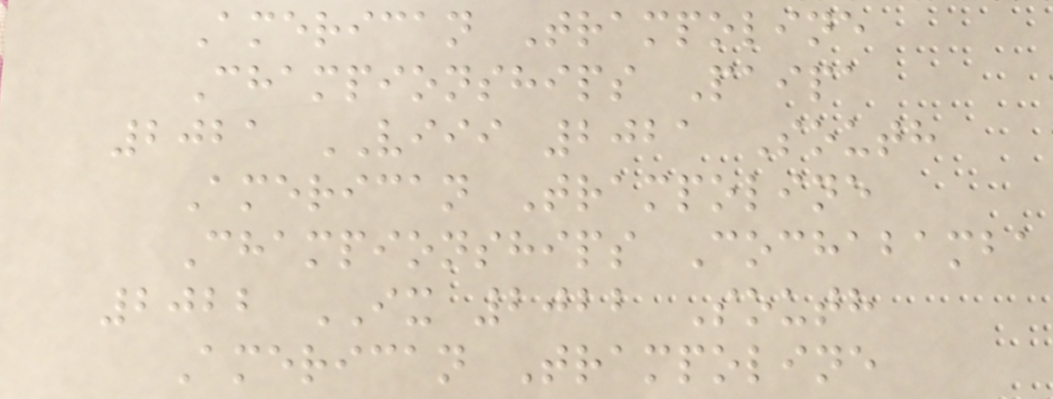American Trampoline
Championships Paipa
2021 VIII 2021 South
American Trampoline
Championships Cochabamba
2022 IX 2022 South
American Trampoline
